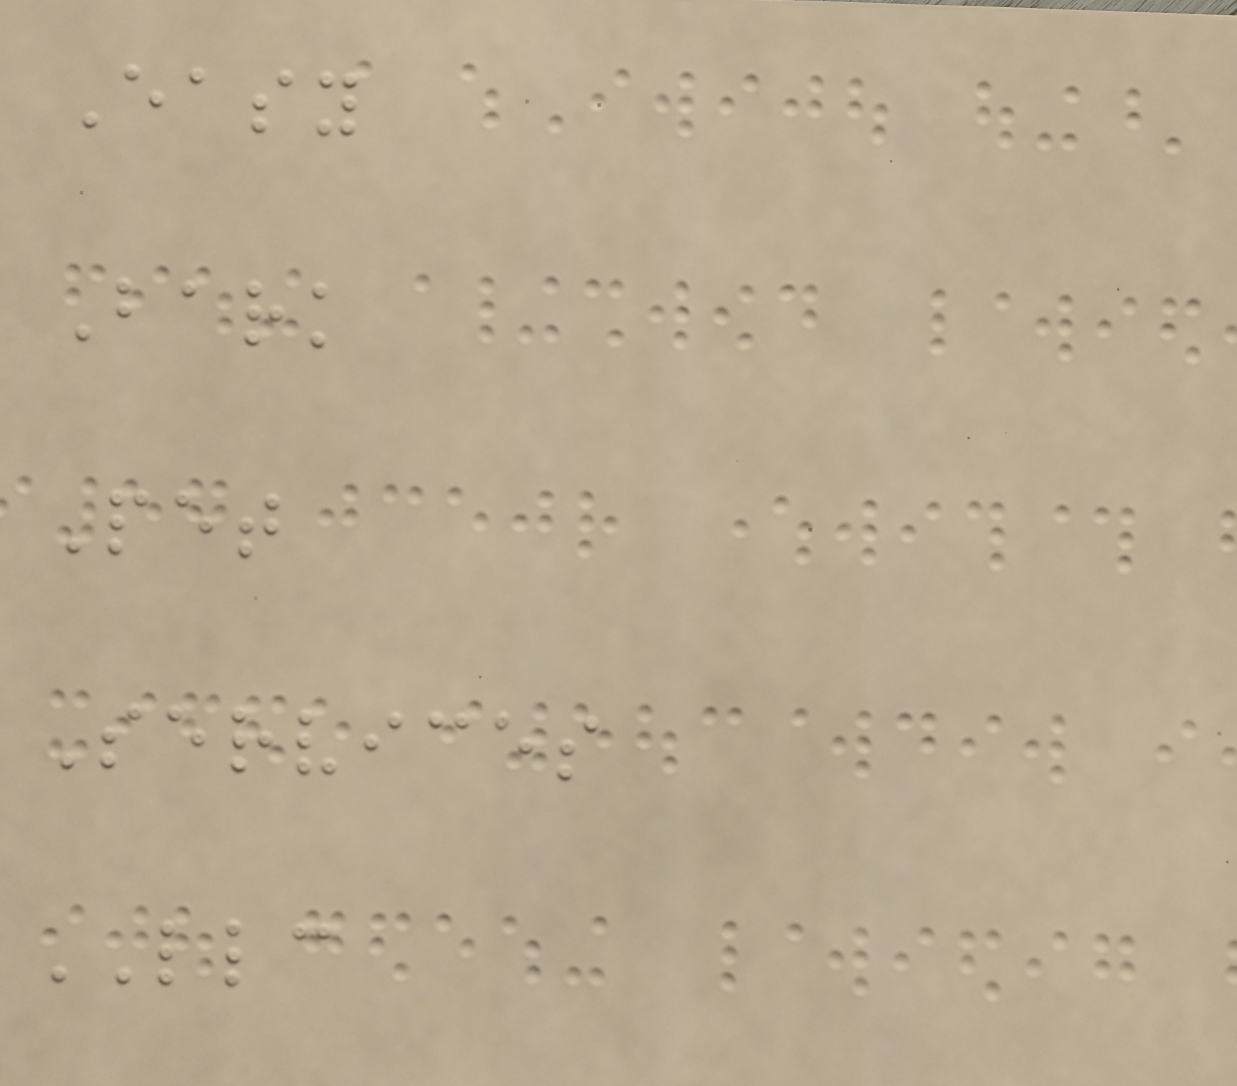Easy
Bark
Pet
Services
LLC
